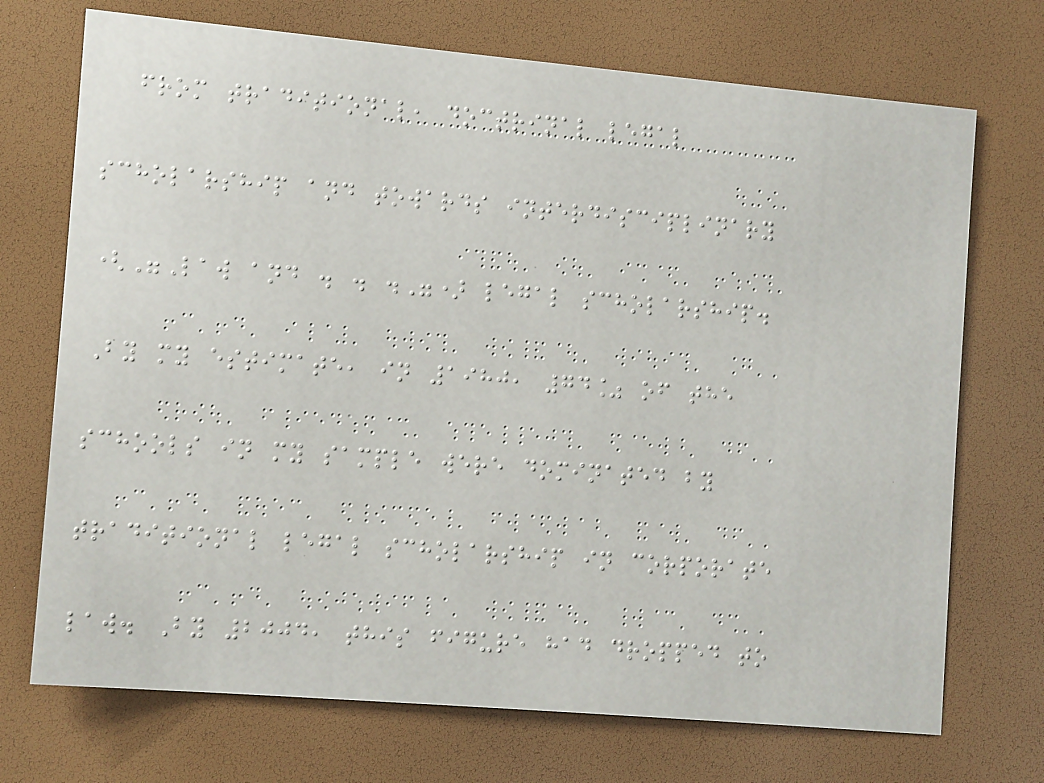from traditional, doctrinal legal
scholarship and towards interdisciplinary
("Law and . . .") legal scholarship.
By my estimate, in 1980, 74% of the
schools in my sample were dominated by
traditional legal scholarship in corporate
law. By 2004, this figure had dropped to
